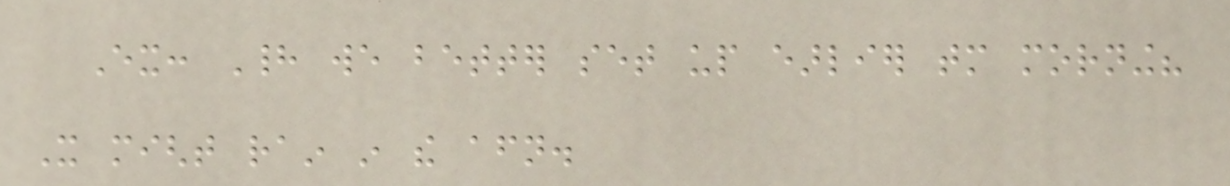Ex: Had we better set up earlier tomorrow morning?
It might rain in the afternoon.
